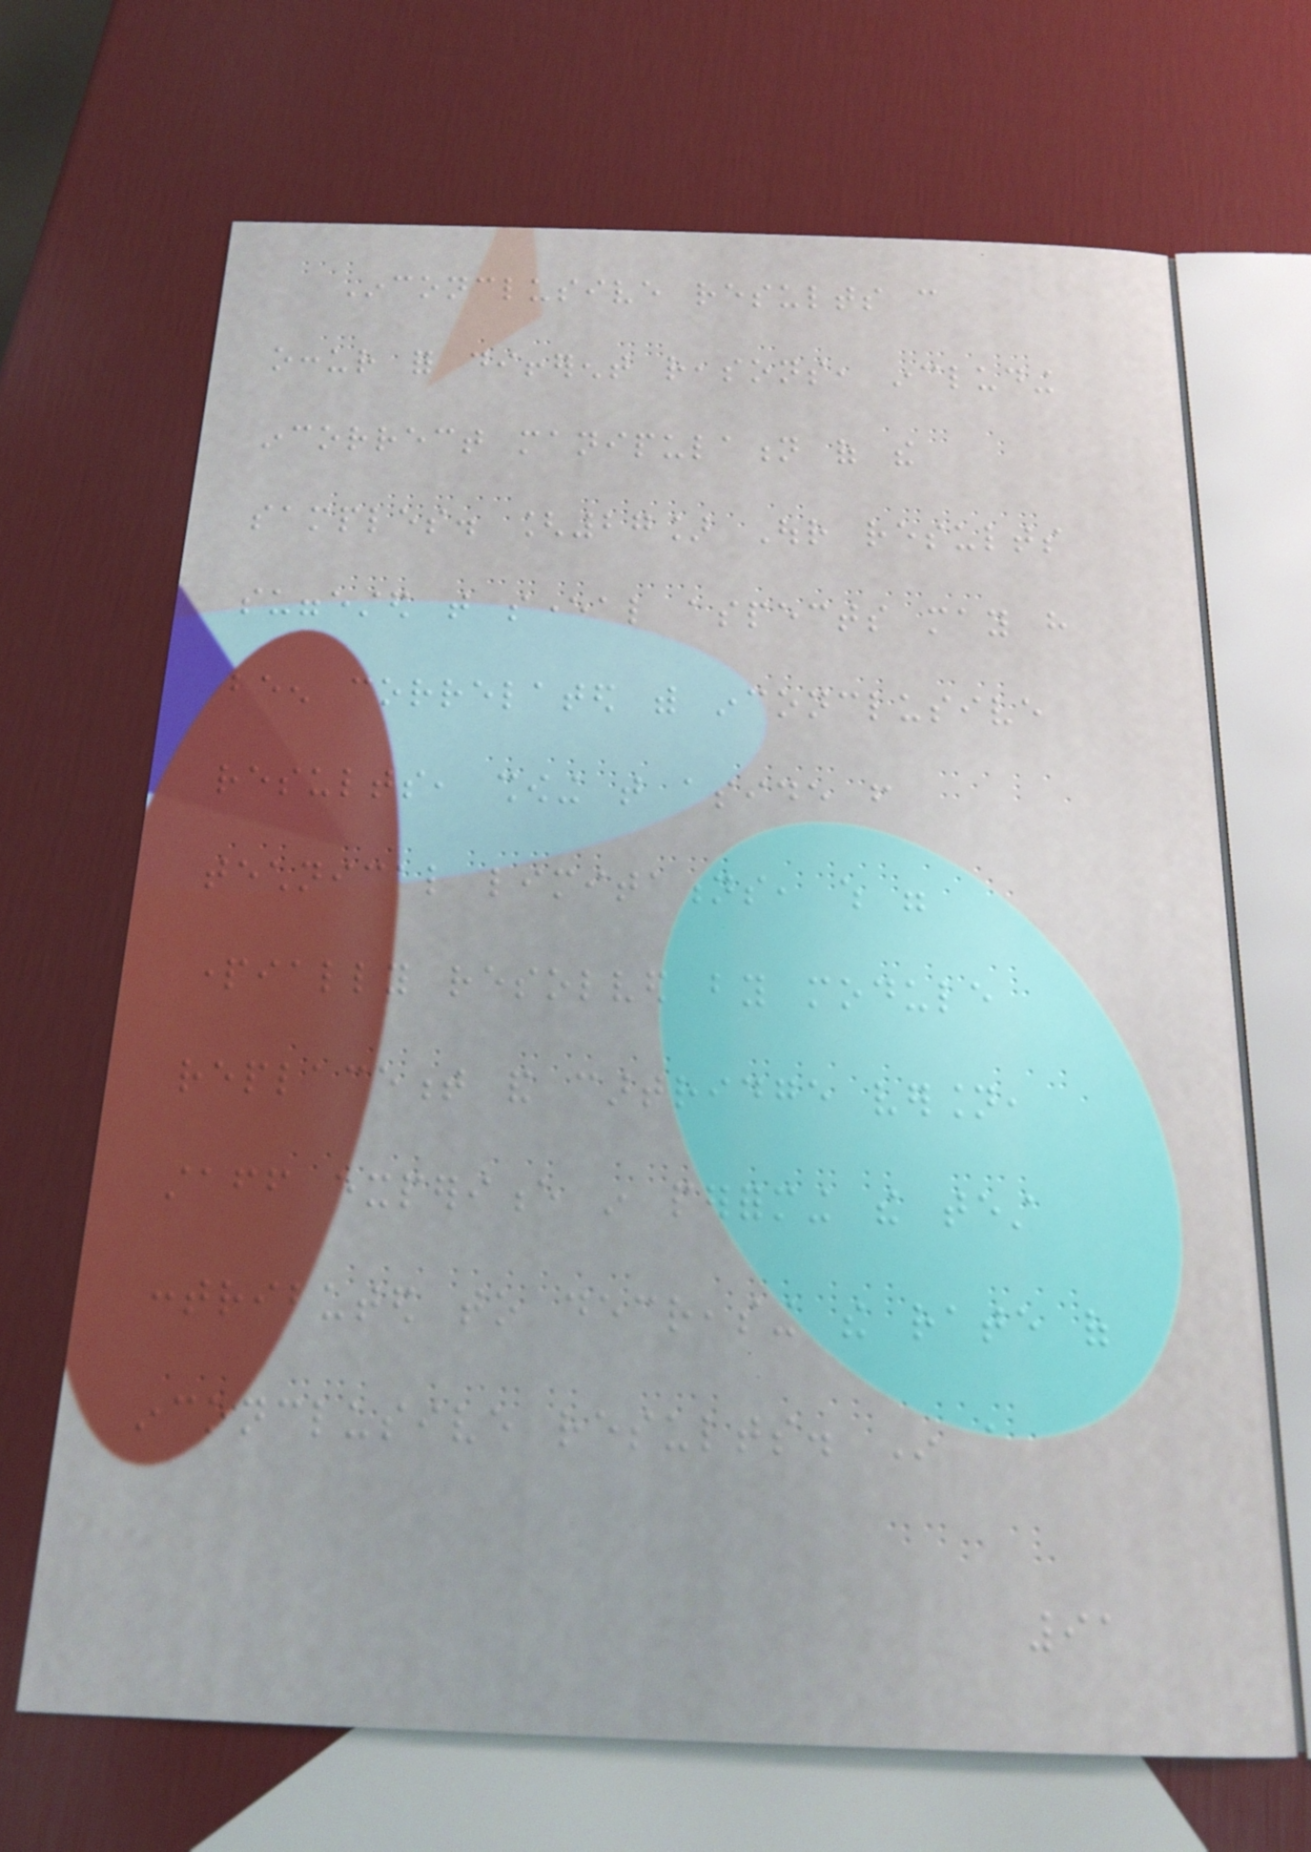Inconclusive results can
occur for different reasons, including
incorrect manipulation of the
samples. [27] Our results
suggested that several aspects may have
been correlated with inconclusive
results, showing that aside from
technical limitations, which were
partially resolved by module
replacement and cartridge version,
staff experience in performing the test
contributed to decreasing the rate of
inconclusive results. In a
91
